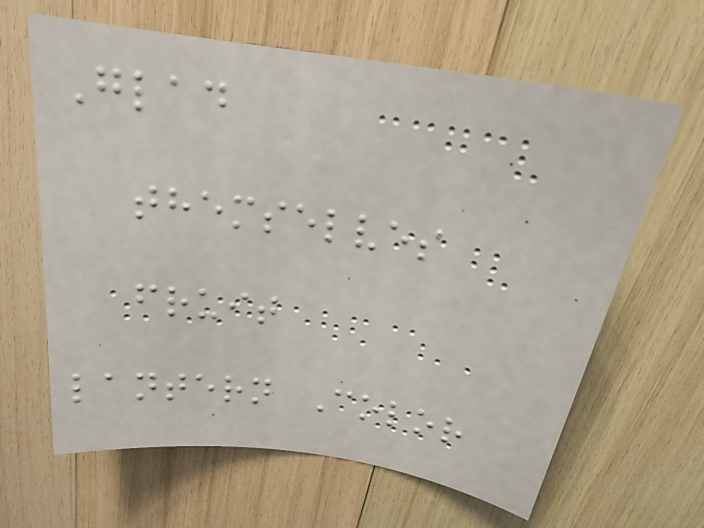Glad
themselves
fruit
lantern Color
